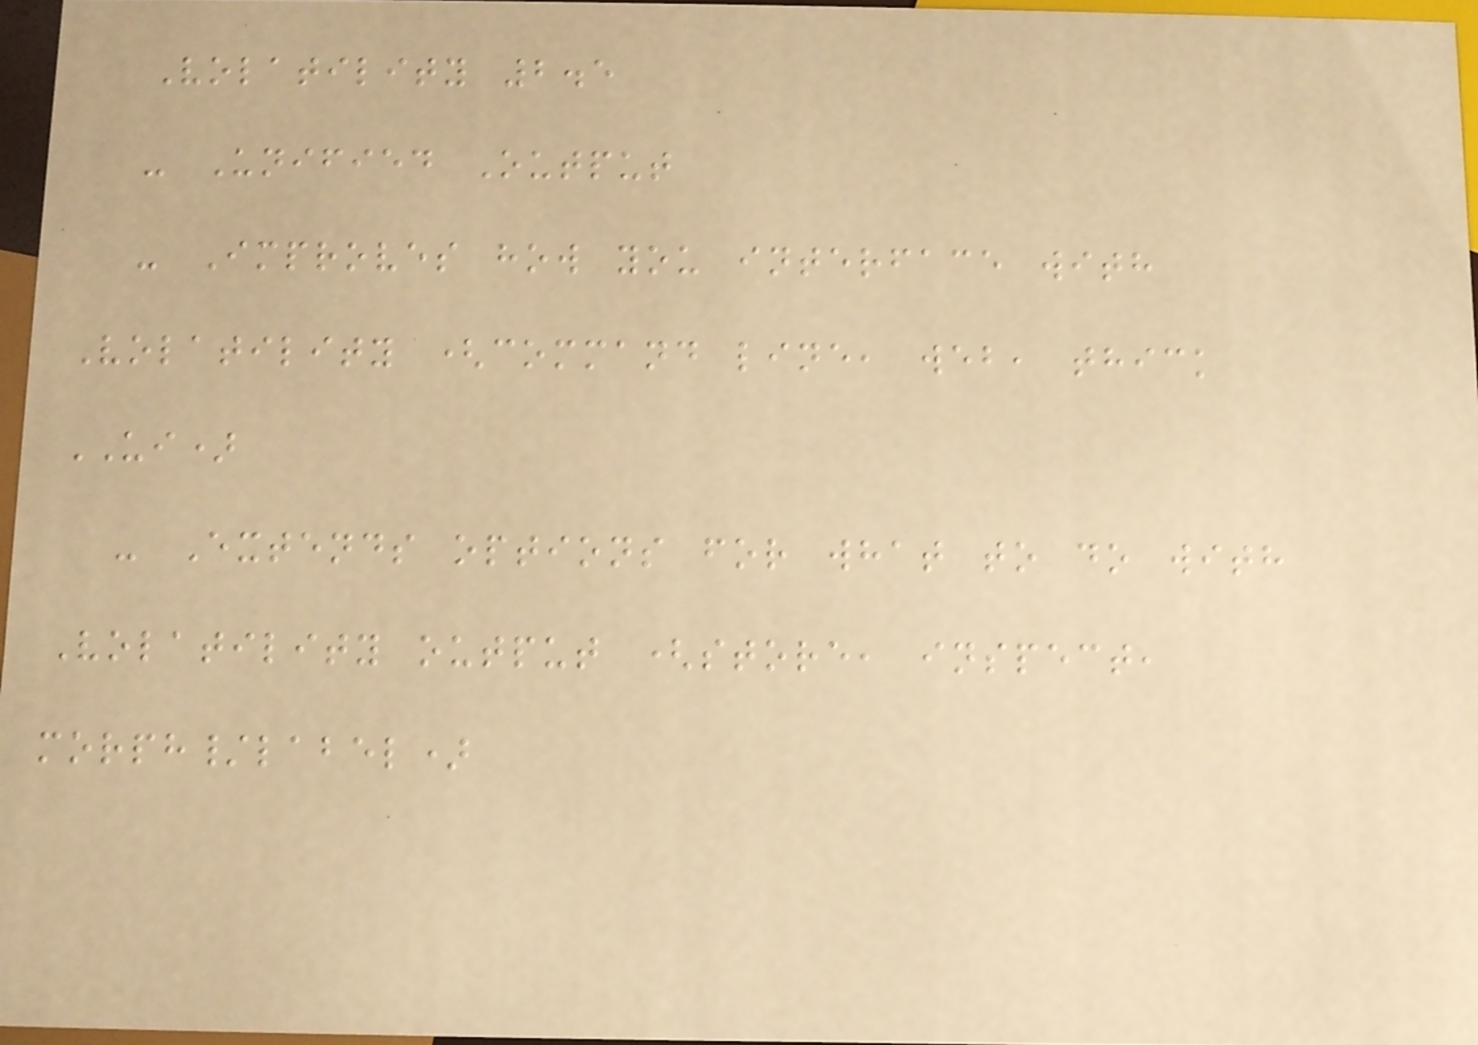Volatility 2.5
- Unified Output
- Improves how you interface with
Volatility (command line, web, thick
UI)
- Extends options for what to do with
Volatility output (store, inspect,
morph/label)
